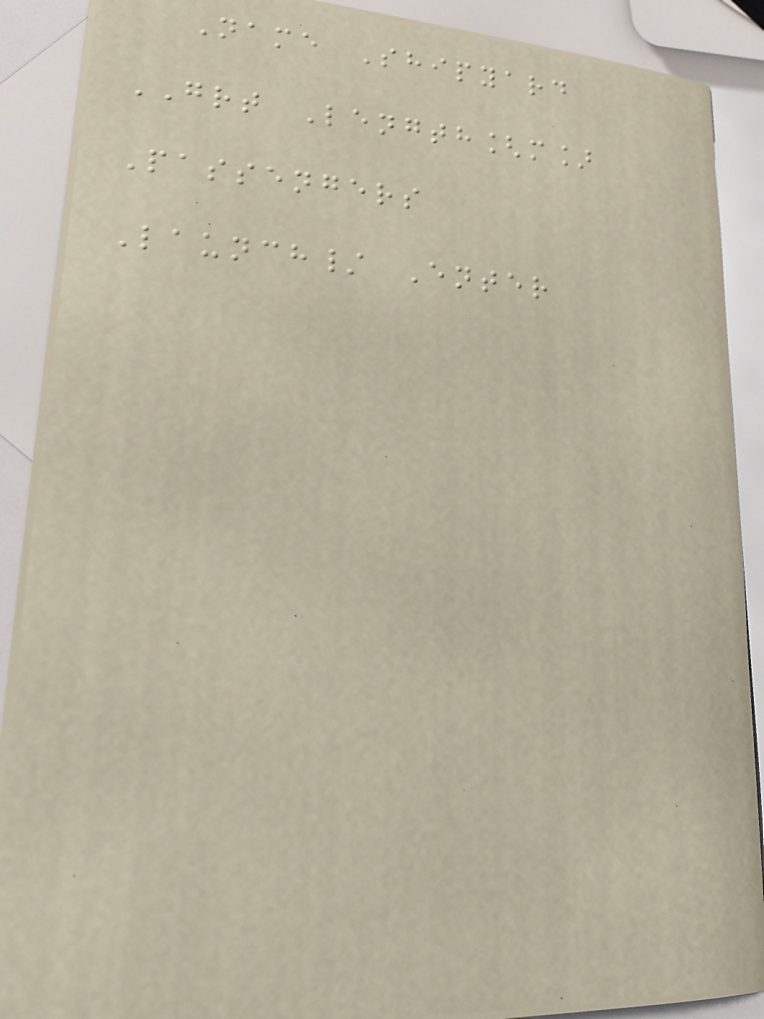Name Shipyard
GRT Length[m]
Passengers
Launch/ Enter
